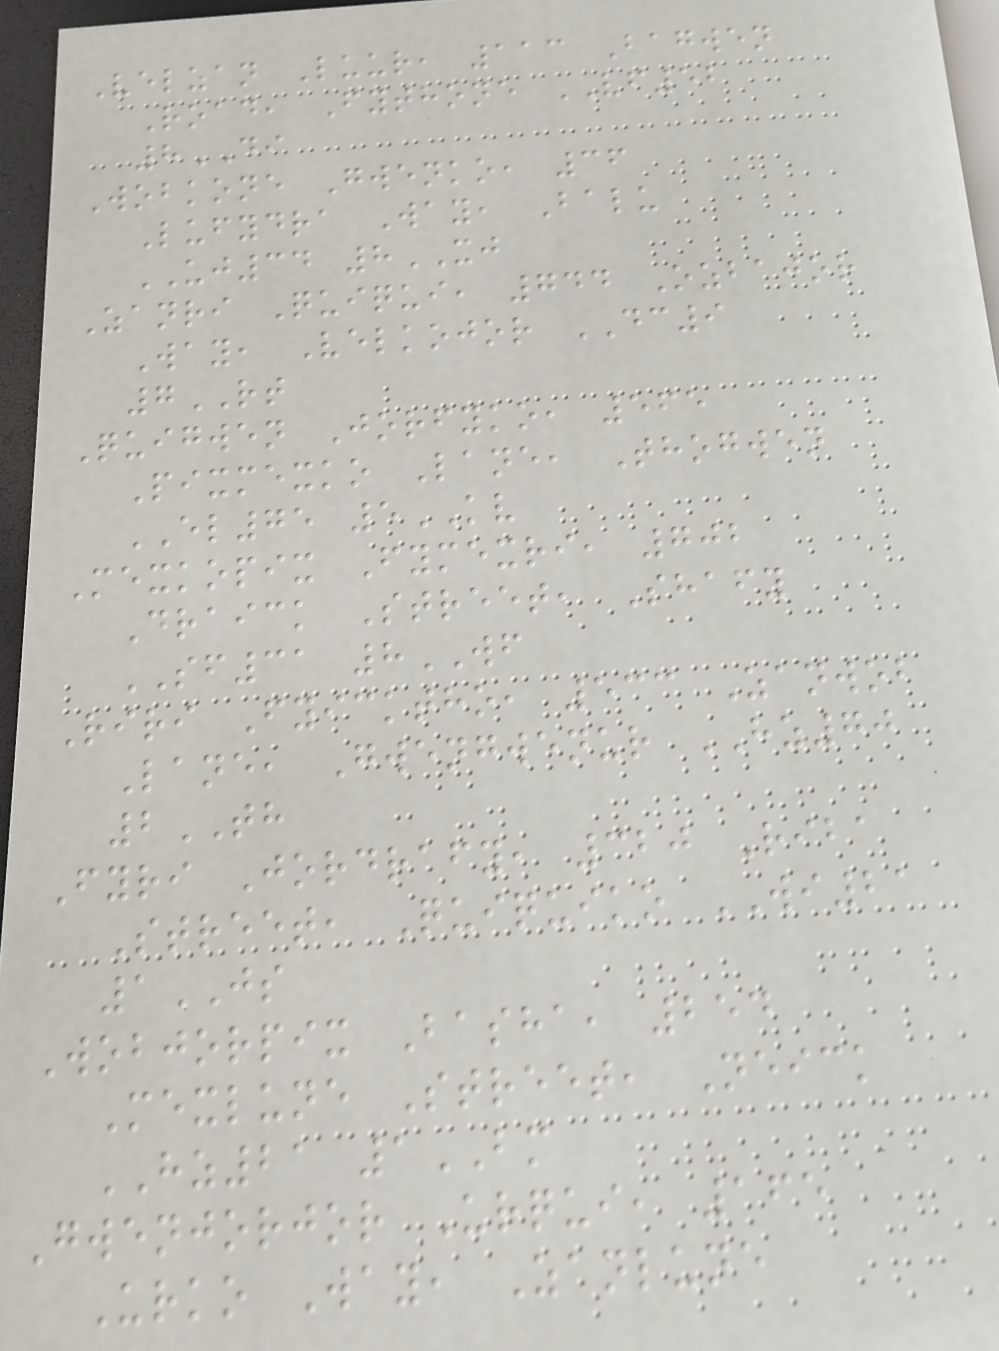Velzan Luur, 113 Bagwen
Road, Fythone VF52
8DI
Wobkone Gwenko, 36
Lufydra Way, Balu
UJ34 8XJ
Zanri Quiqui, 744 Ozbajor
Way, Velkojor DC9
7RT
Quigwen Jorfyko, 565
Pixmexko Lane, Thogwen
EL75 5KV
Mexkopix Fymexri, 702
Draick Street, Shafy
SF31 8WF
Riri Fyicktho, 533 Zanwob
Lane, Gwengwenur HZ70
2TH
Fyri Jordrafy, 320 Riba
Street, Quiquiko WI21
1JS
Wobjorpix Basha, 254
Mexlune Street, Neick
HZ21 1BM
Gwenjorjor Urqui, 165
Urko Way, Zanlune
